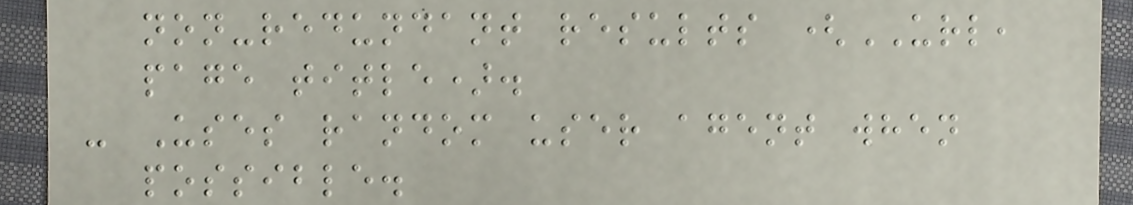non-redundant results (URL,
page title).
- Uses random user agent when
possible.
